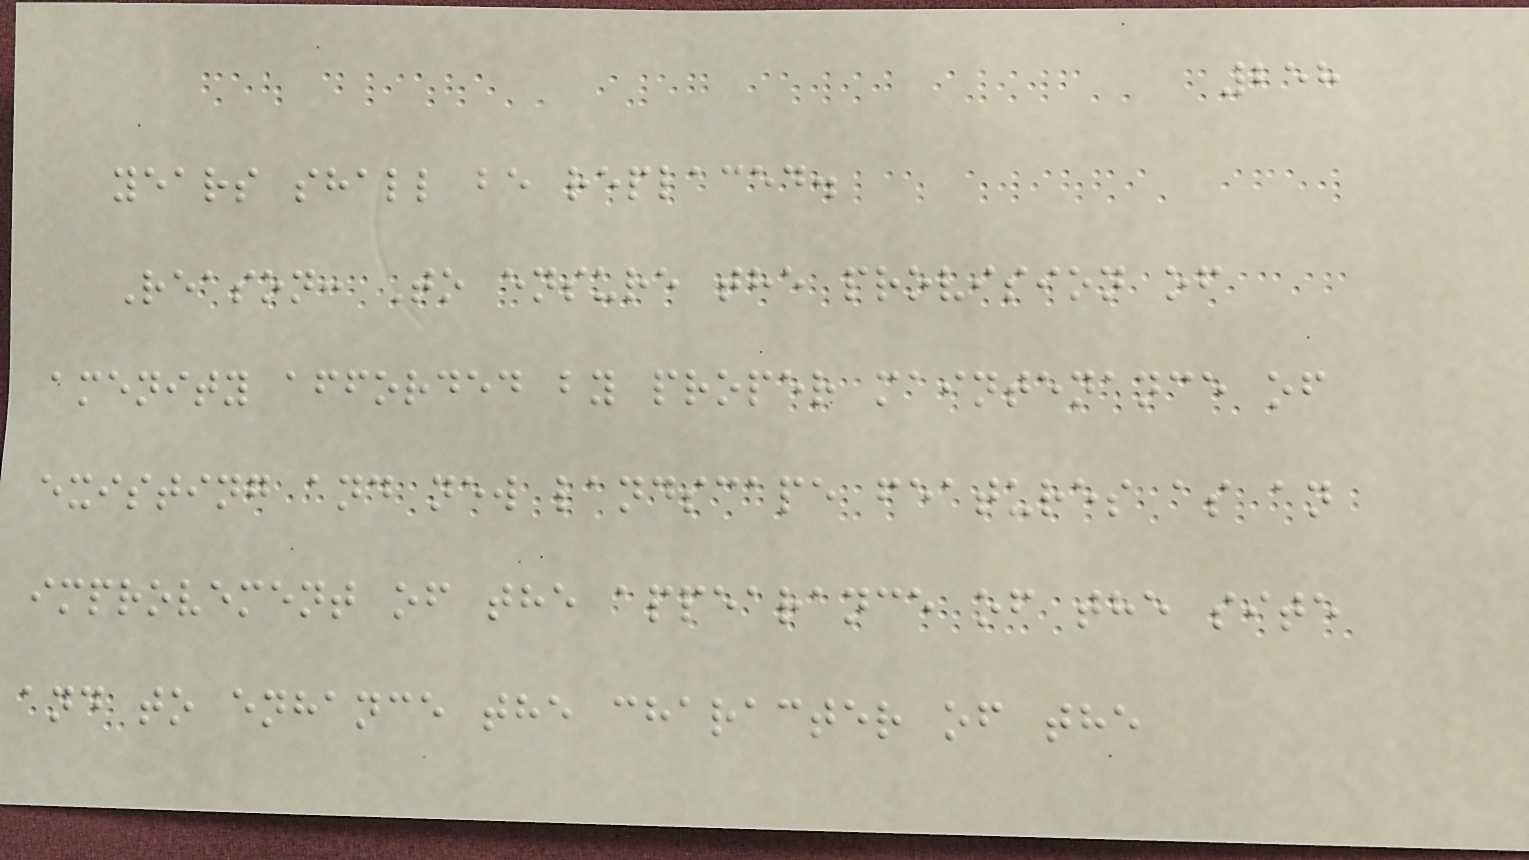258
years shall be replaced.
Reason: To ensure the provision of
amenity afforded by proper maintenance of
existing and new landscape features as an
improvement of the appearance of the site
and to enhance the character of the
